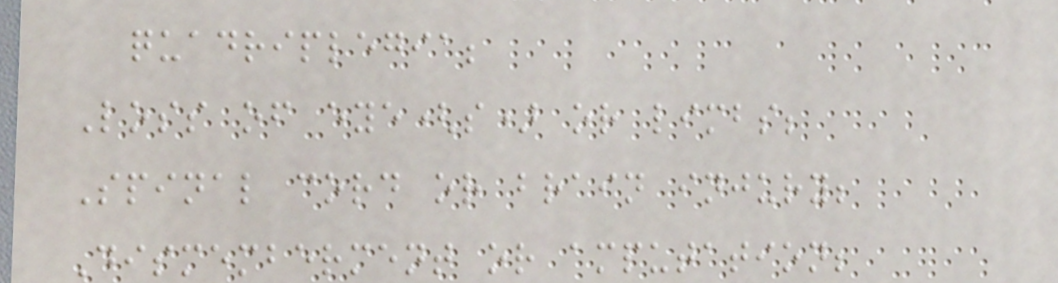quadriplegia;
Loss of eye(s) or limbs;
Spinal cord or brain injury;
Dismemberment or amputation;
